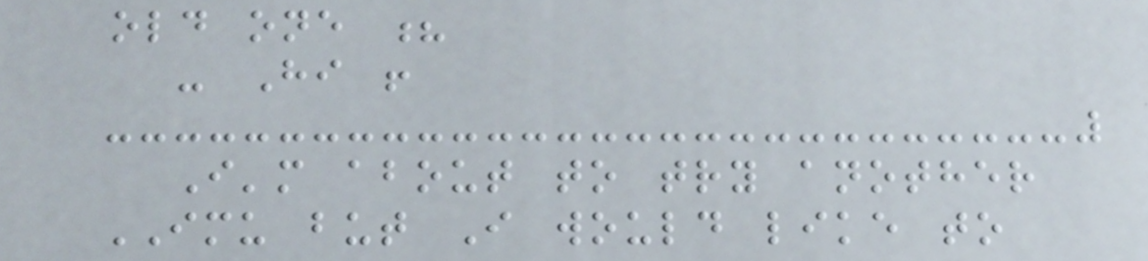old one ?
- Hi !
I'm about to try another
IMU but I would like to
